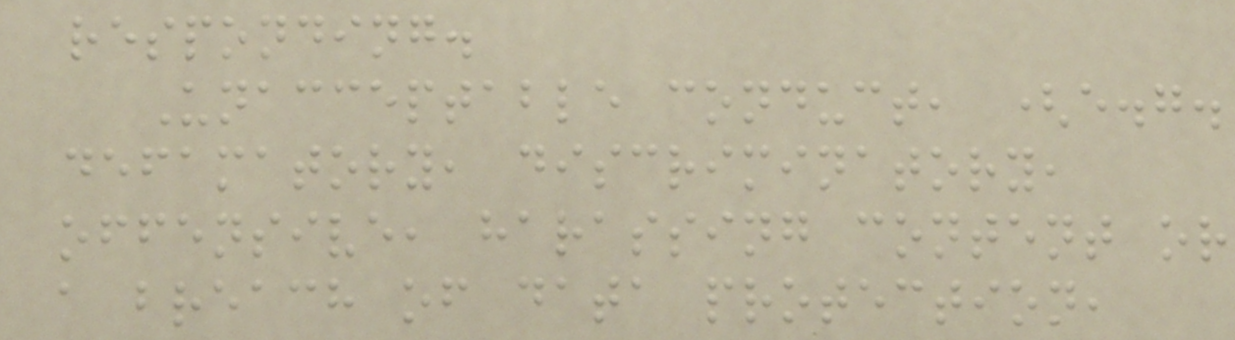responding.
Unacceptable conduct, (e.g.
defamatory, discriminatory,
offensive, harassing content or
a breach of data protection,
